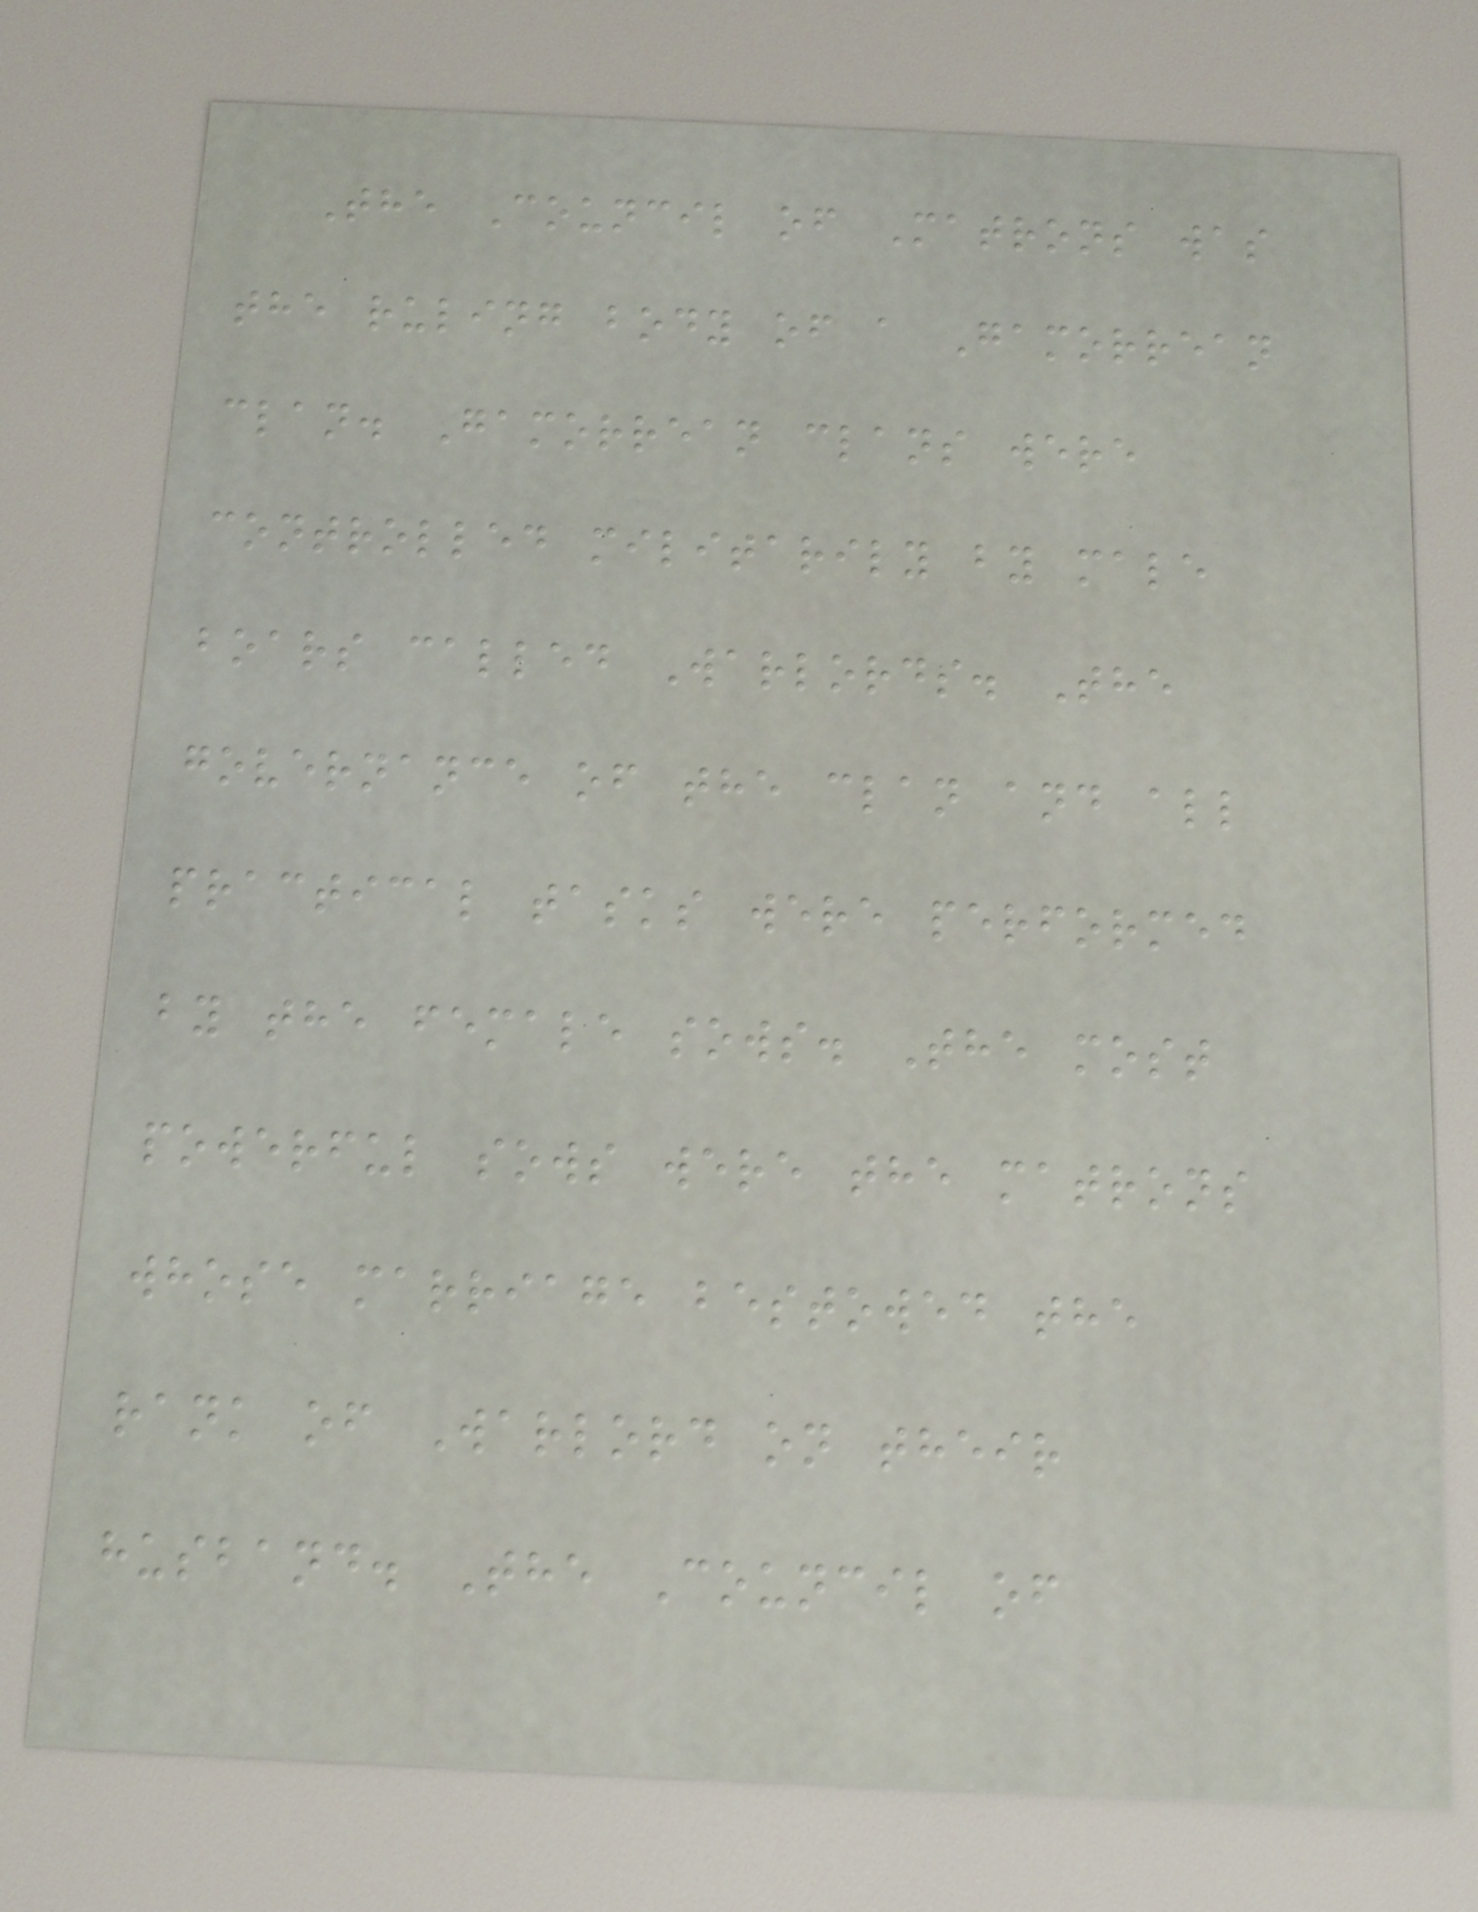The Council of Matrons was
the ruling body of a Gamorrean
clan. Gamorrean clans were
controlled militarily by male
boars called Warlords. The
governance of the clan and all
practical tasks were performed
by the female sows. The most
powerful sows were the matrons
whose marriage bestowed the
rank of Warlord on their
husband. The Council of
